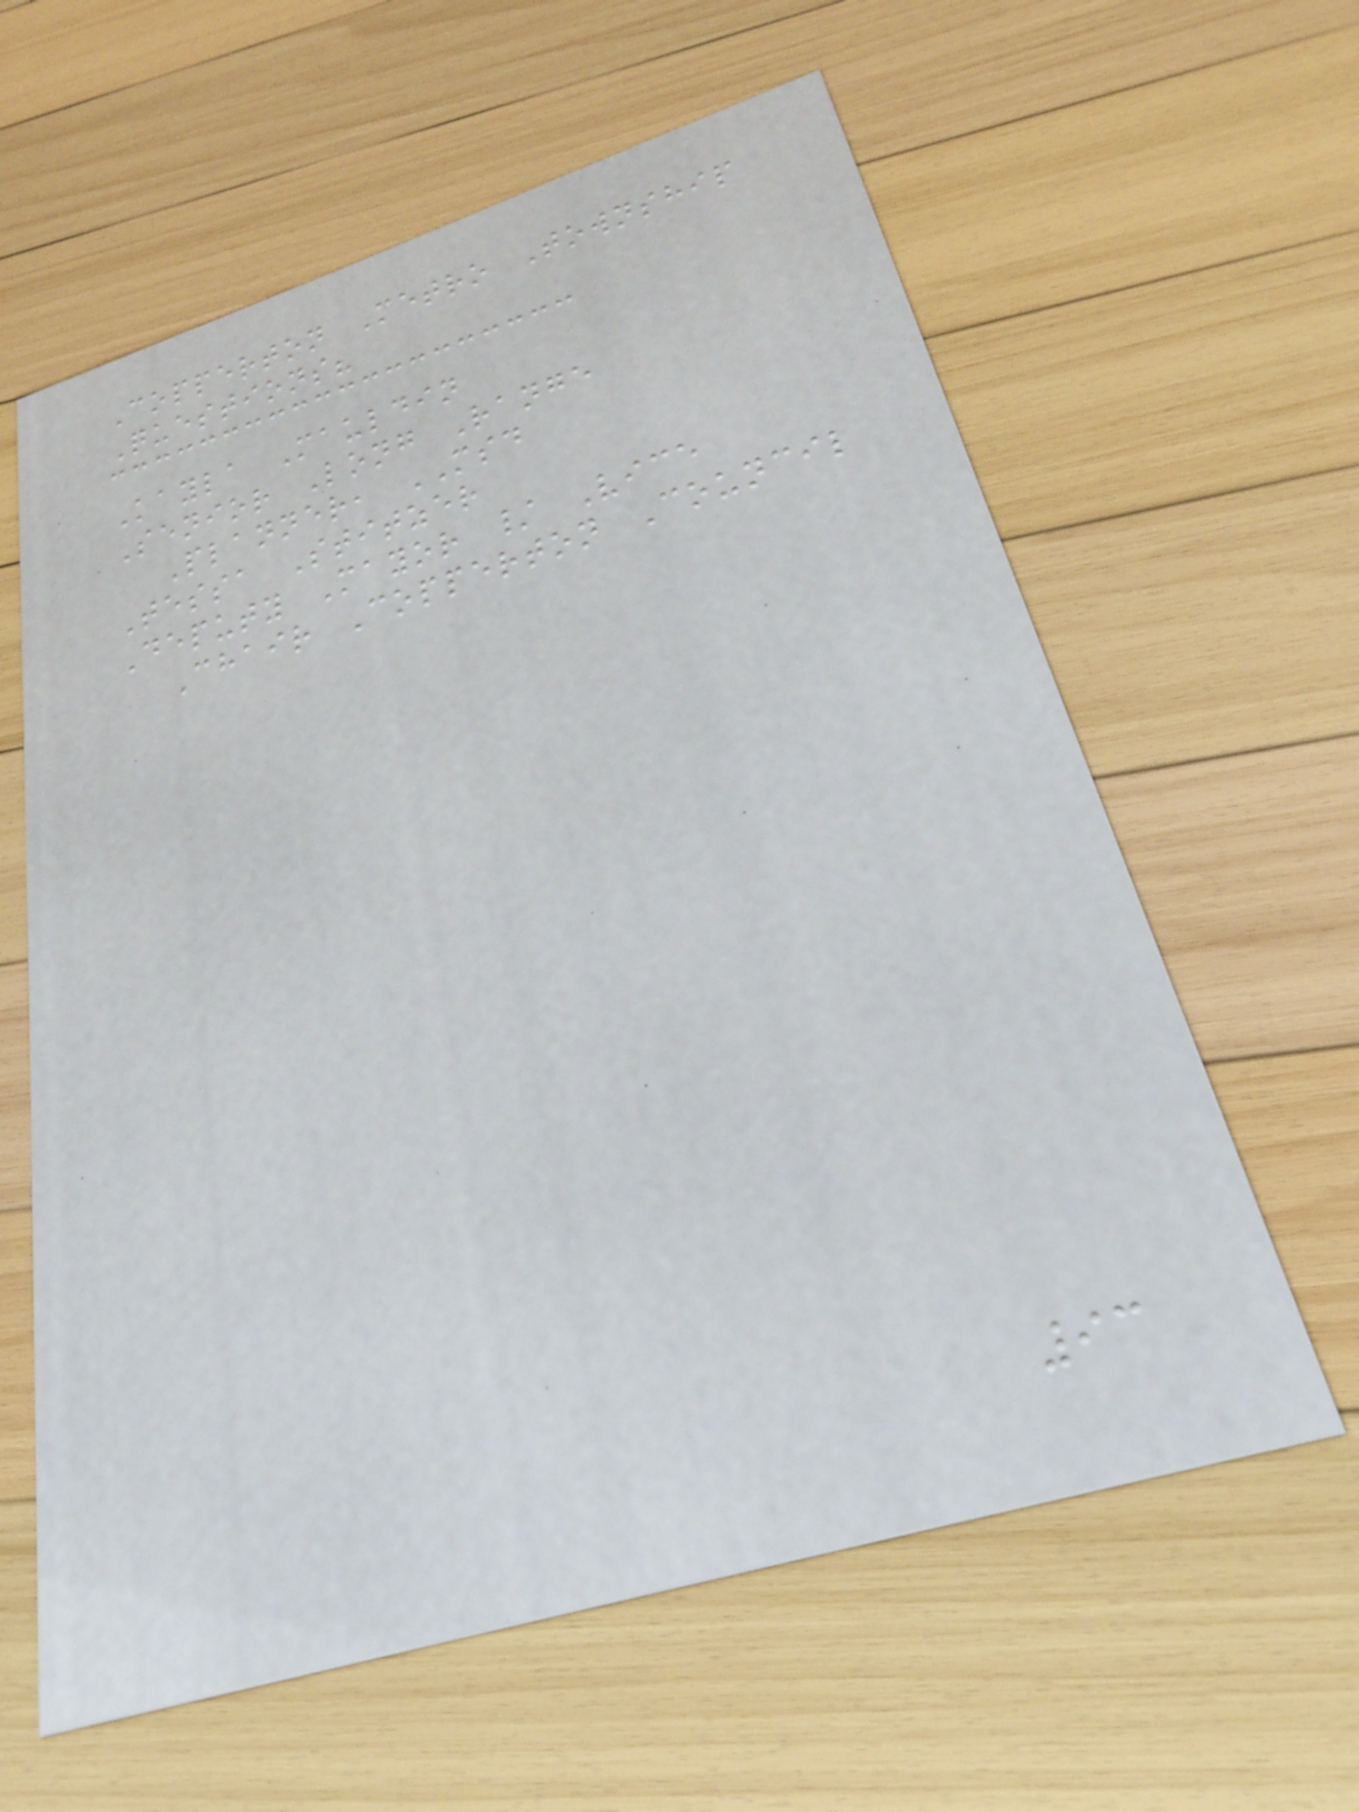Copperton Metro Township
Questions?
Kayla Mauldin
Senior Long Range
Planner, MSD
Tessa Stitzer
Deputy Mayor / Vice
Chair Copperton Council
93
